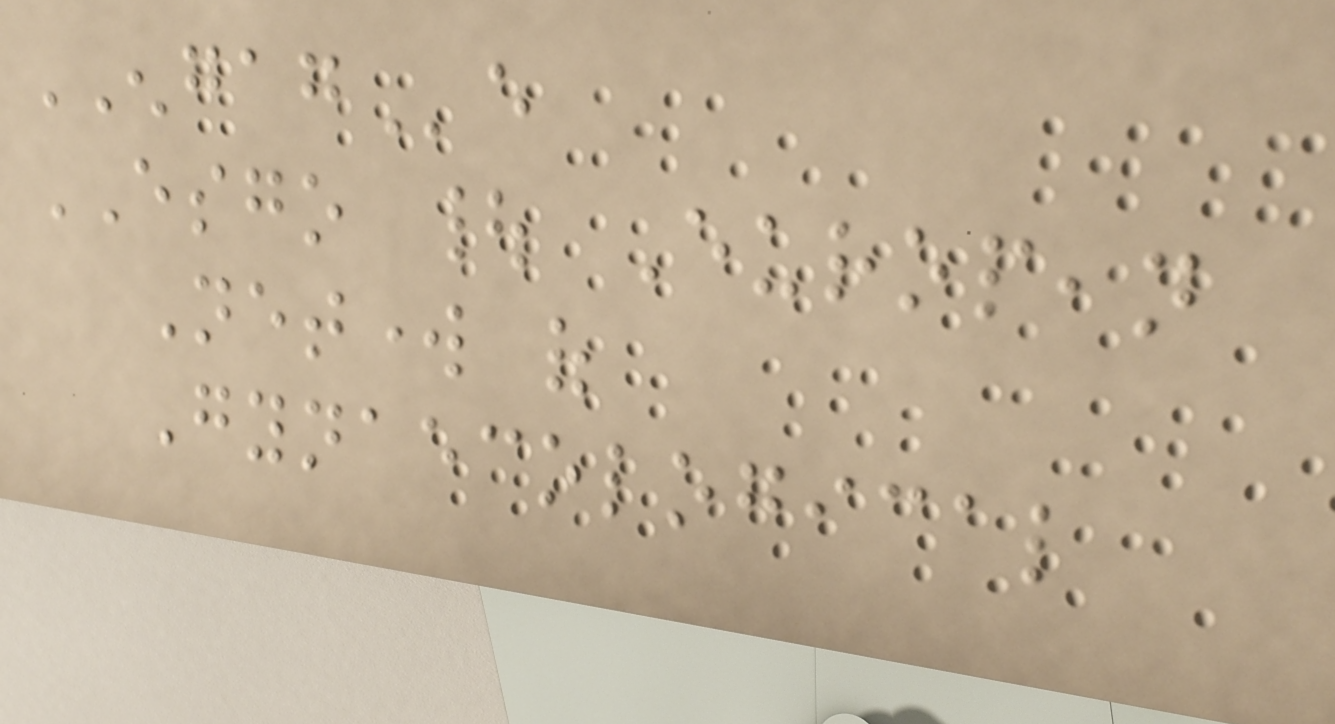ENGAGe
ESGO | European
Network of
Gynaecological
